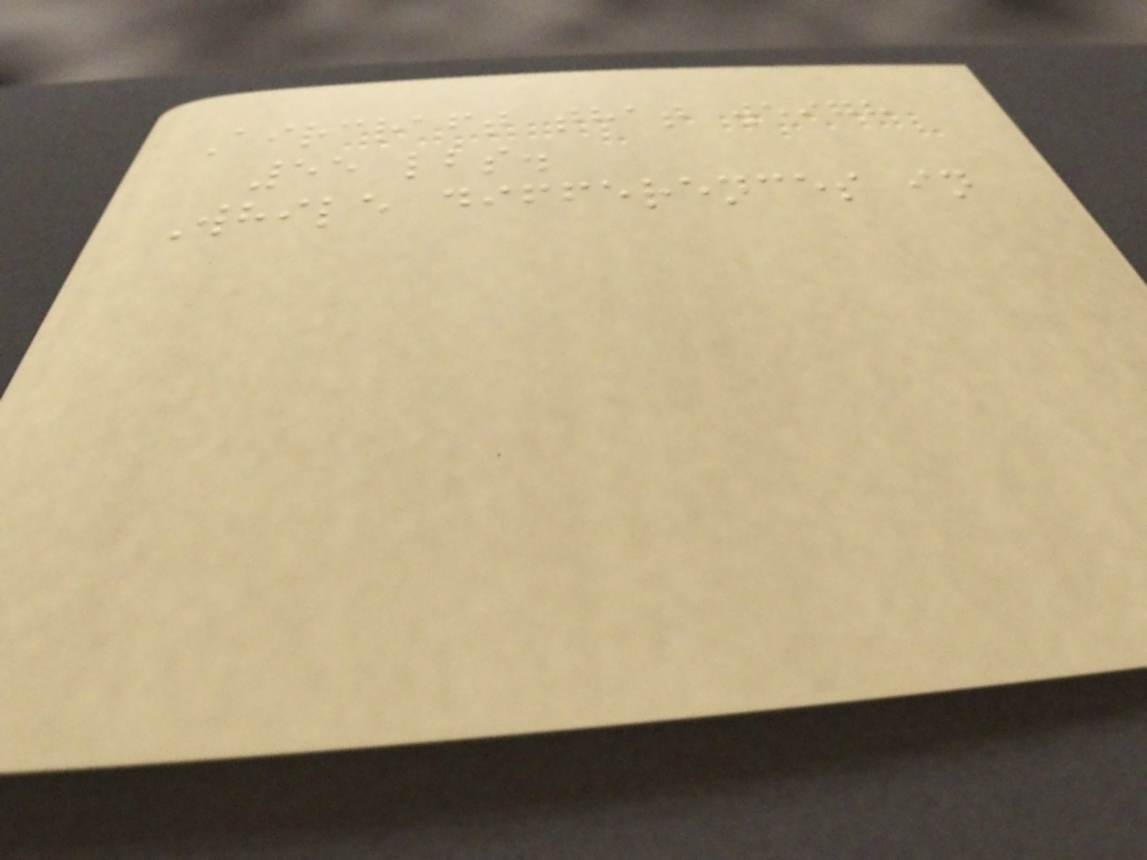Aircraft that weigh
55 lbs.
While differences in
